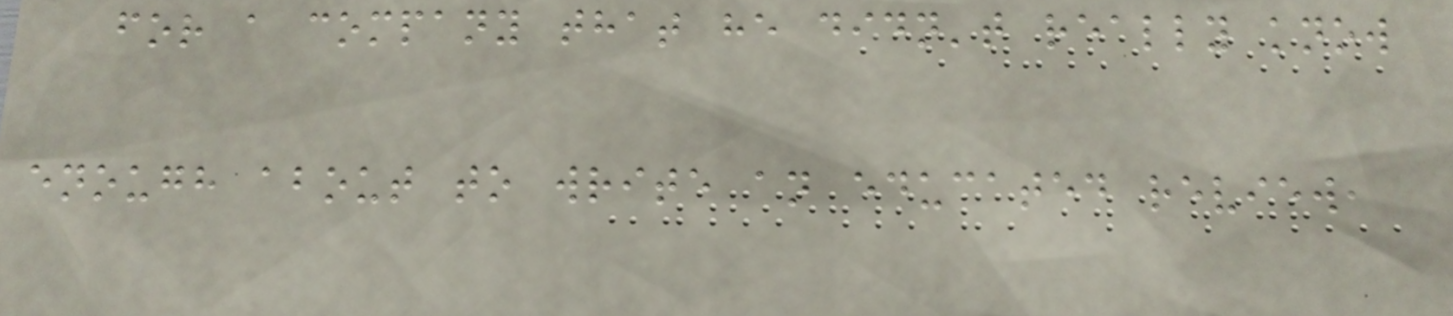for a company that he didn't really know
enough about to write an educated review,
